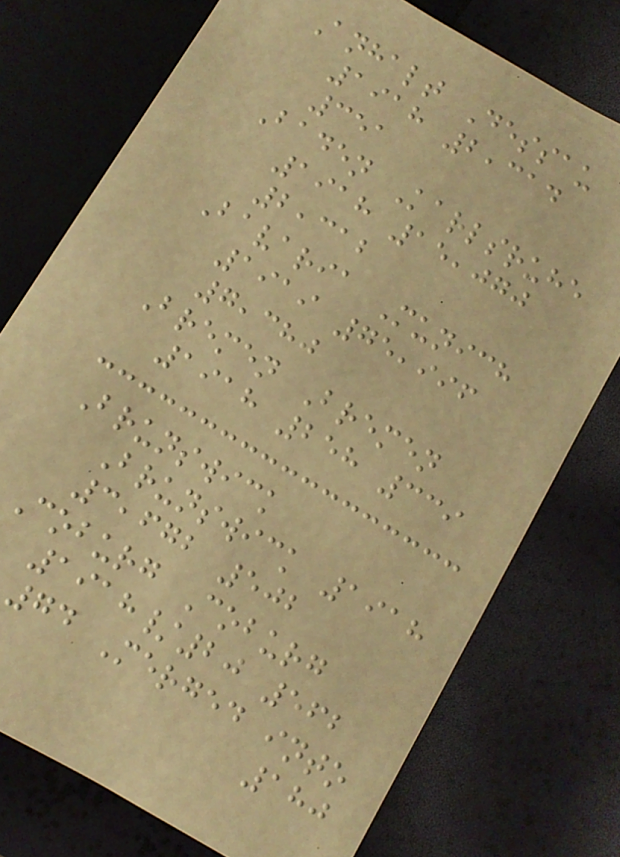Anhalt Dessau
1918 2,314
351
Baden Karlsruhe
1918 15,070
2,312
Bavaria Munich
1919 75,996
7,380
Bremen Bremen
1918 258 339
Brunswick
Brunswick 1918
3,672 502
Coburg Coburg
1918/20 562
74 Merged into
180
